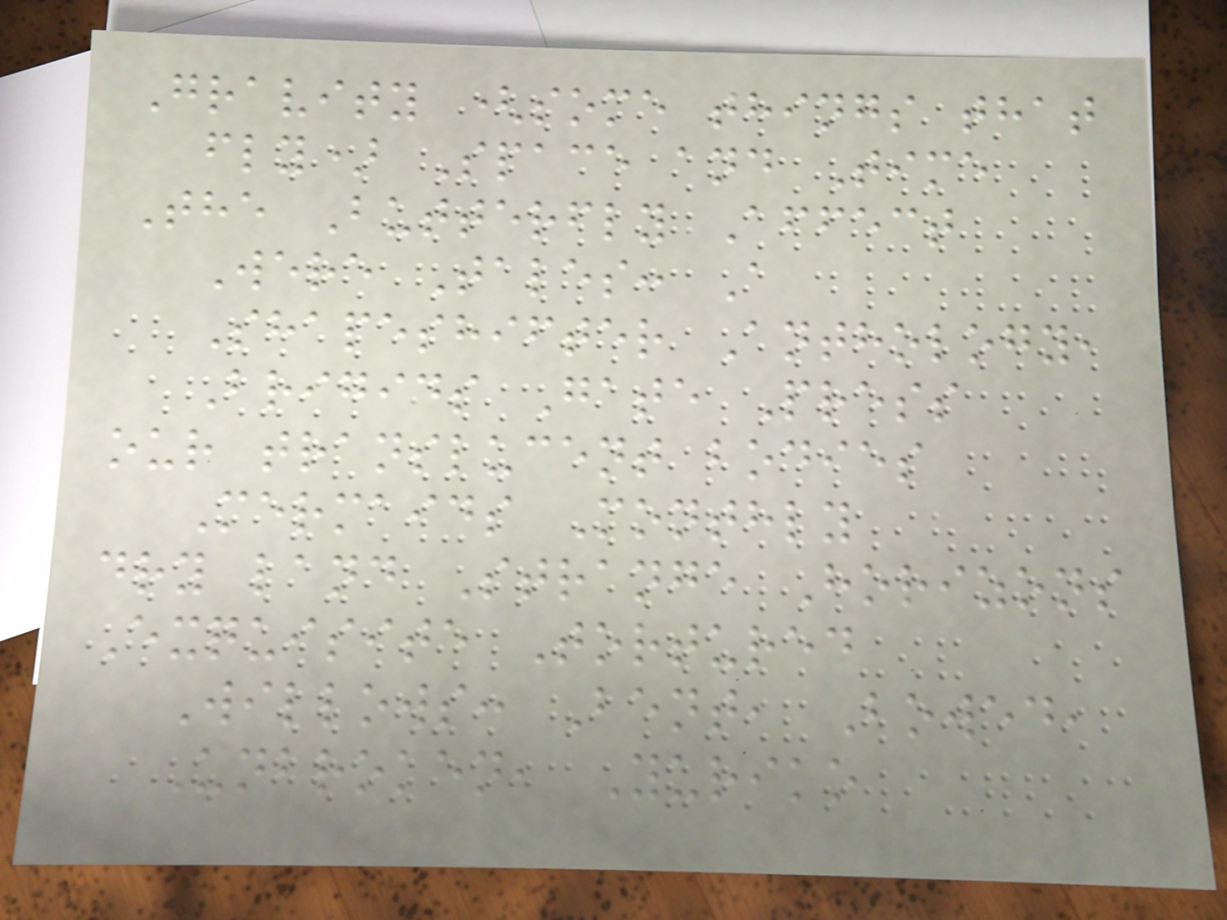Gravity (some things that
fly) Space and Time
The Butterfly Affect
Were Tales: A
Shapeshifter Anthology,
Brigids Gate Press
our translucent bodies
Mermaids Monthly
dry land Strange Horizons
Exquisite Tortured
Willows: Bent, Bowed,
Unbroken, Yuriko
